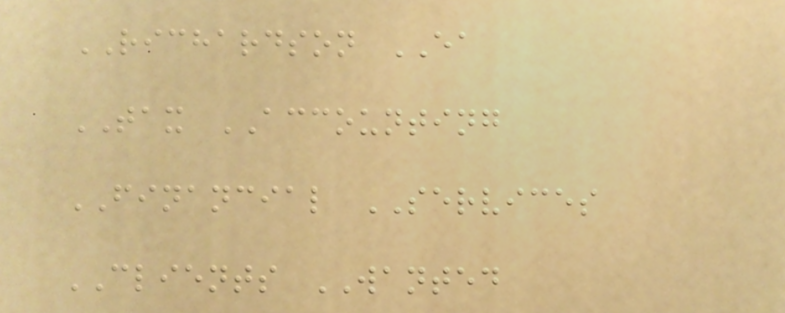RICHARDSON EA
TAX ACCOUNTING
FINANCIAL SERVICES
CLIENTS WANTED
